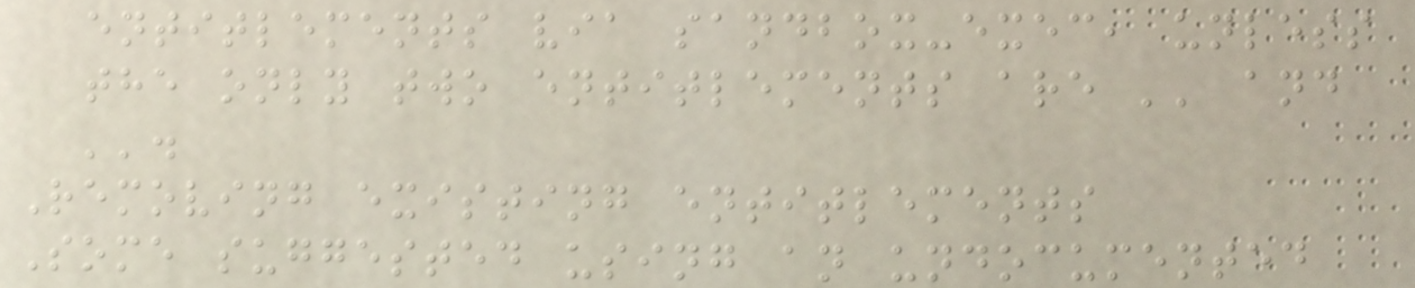entitlements via sandbox-exec, unless
the only two entitlements are '' and
''.
Removing existing entitlements
Some suggested using an undocumented
